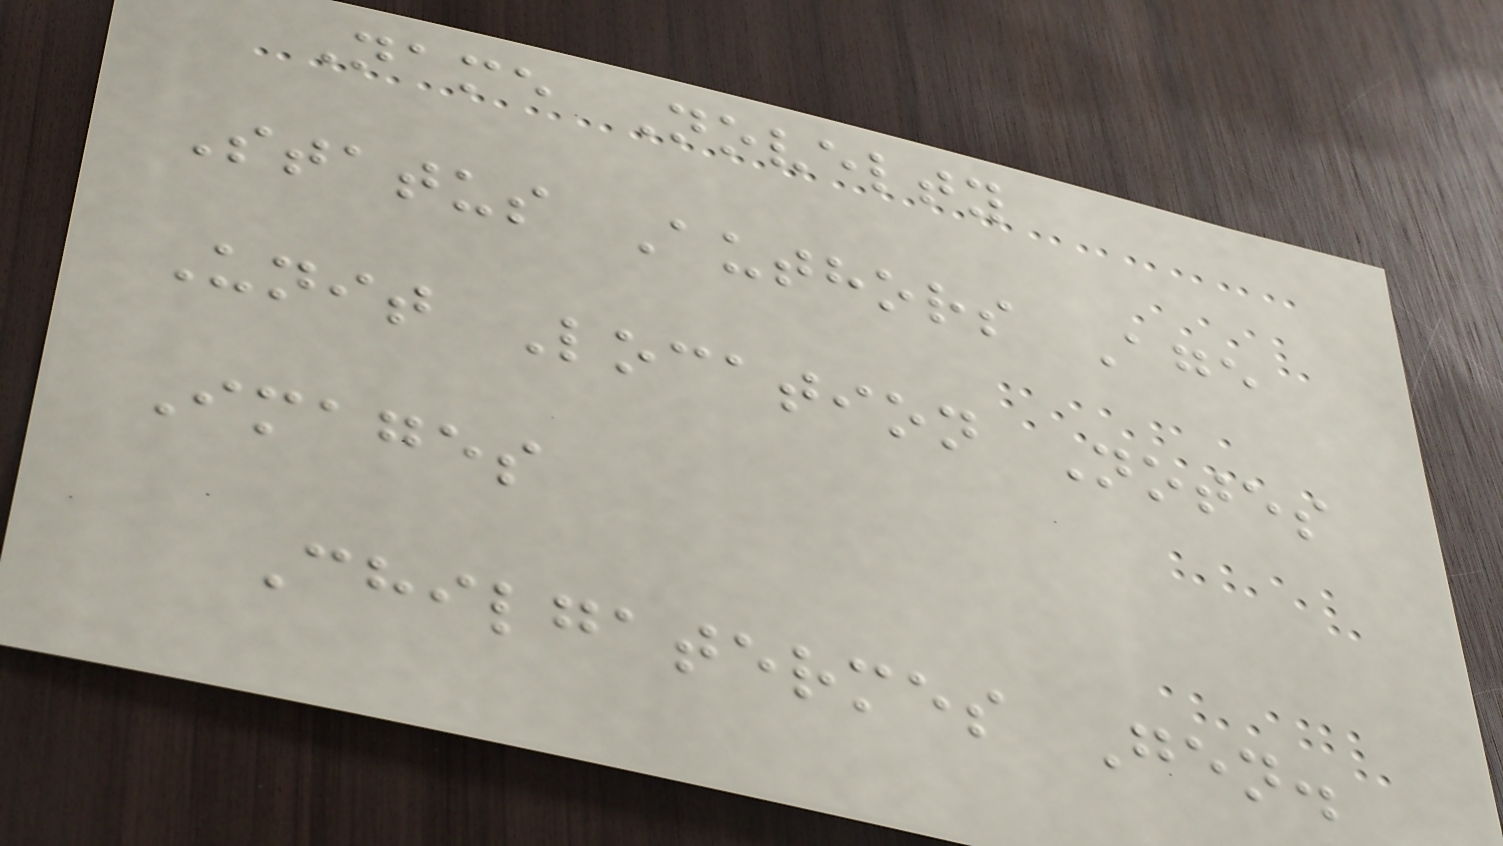Name Novelty
Status Authors Age
Unit Location Notes
Images
Chilgatermes Gen.
